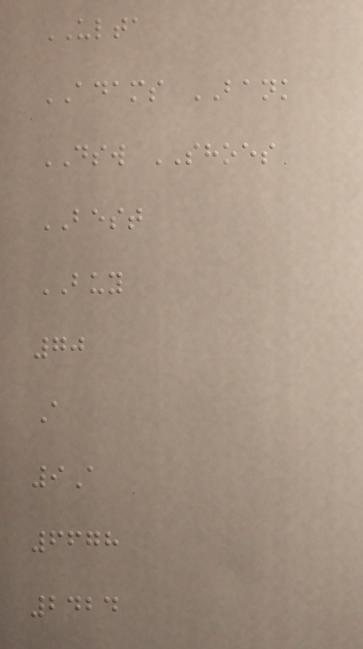ULTA
ADAMS BANK
DSW SHOES
BEST
BUY
70
A
9A
6678
2424
